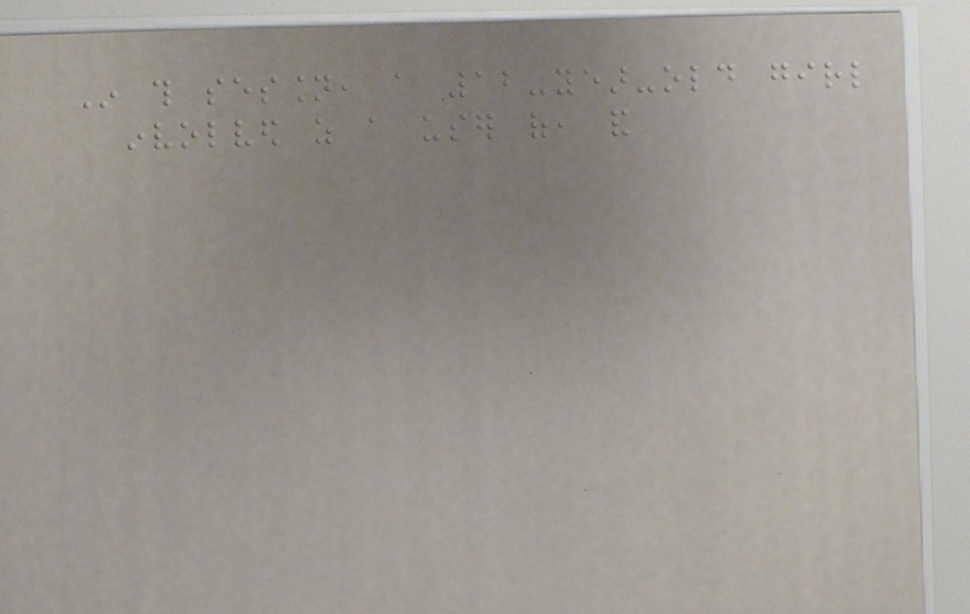In this session, a 12-year-old girl
involved as a user of, and
